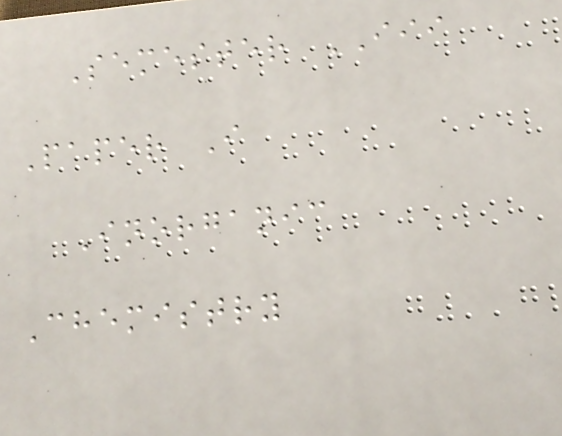Semester III
Paper I
Inorganic
Chemistry
